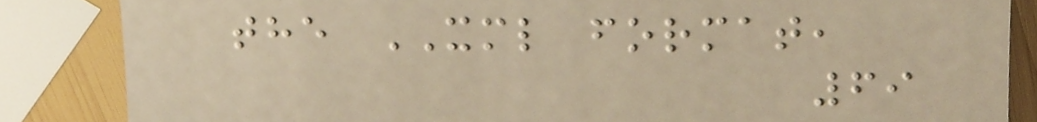the XML format,
69
